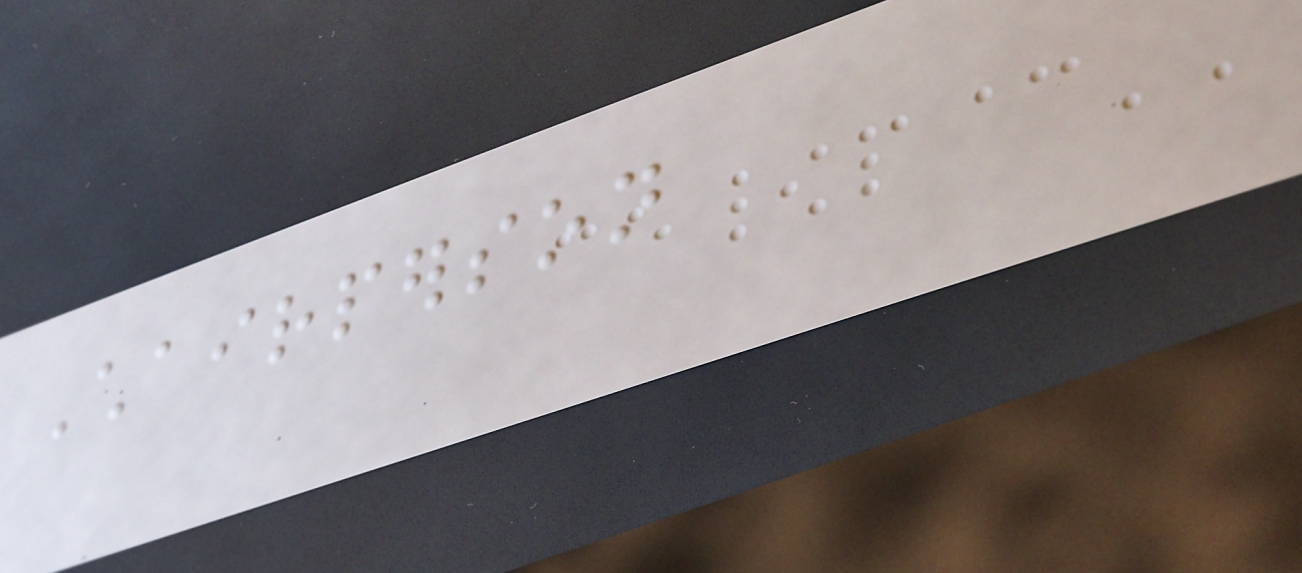Chairperson
